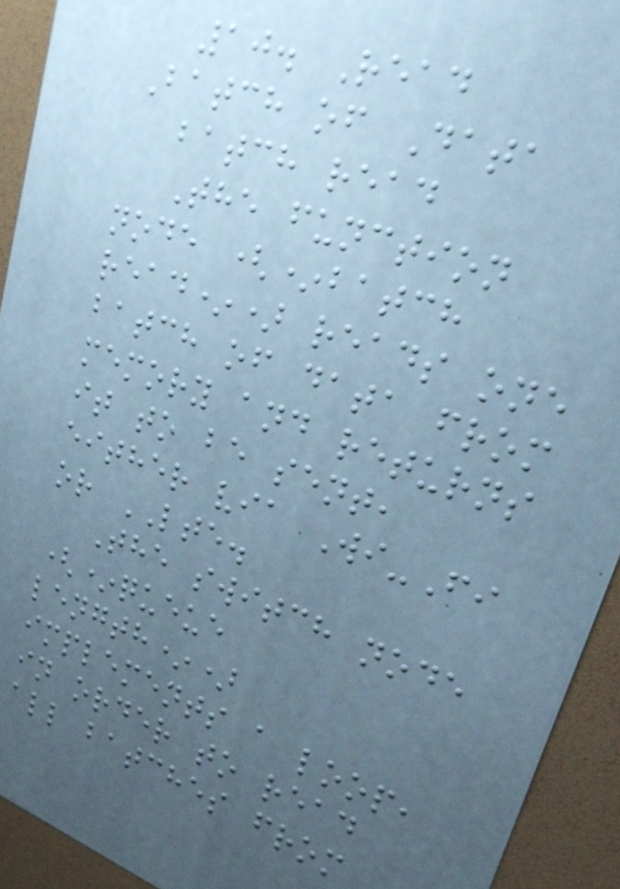10. Read
Batch of Data
batch read
The function
node (*batch
read*) reads one
batch of data from
memory and returns
it to be sent,
either via Wi-Fi
or LTE.
The switch node
(*queue
length*)
implements a loop,
in order to read
all batches from
